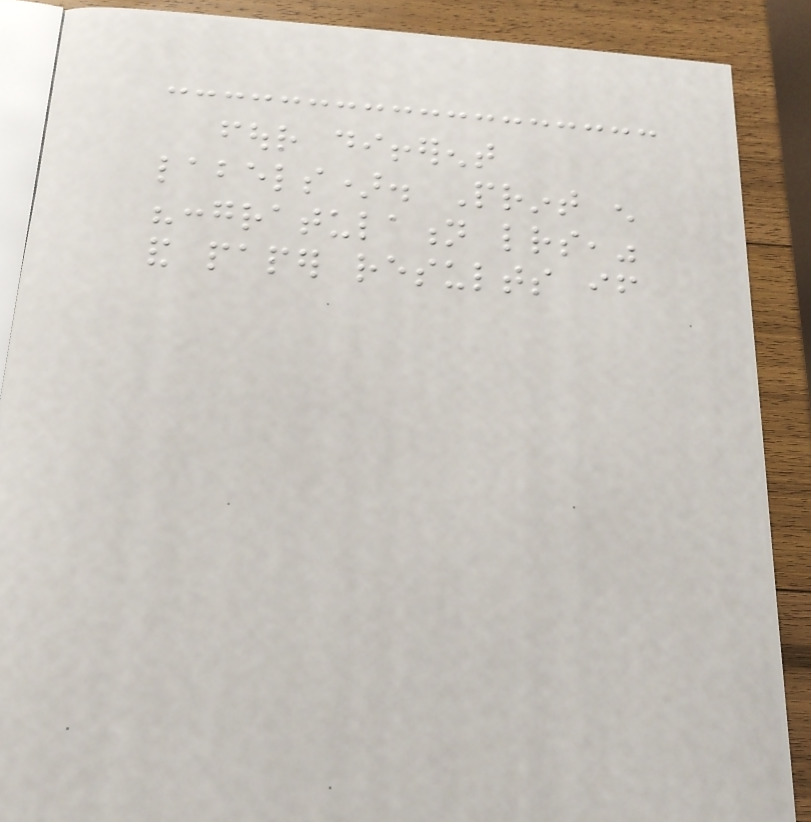four different
labels). Print enough
"congratulation letters,"
and paper results if
